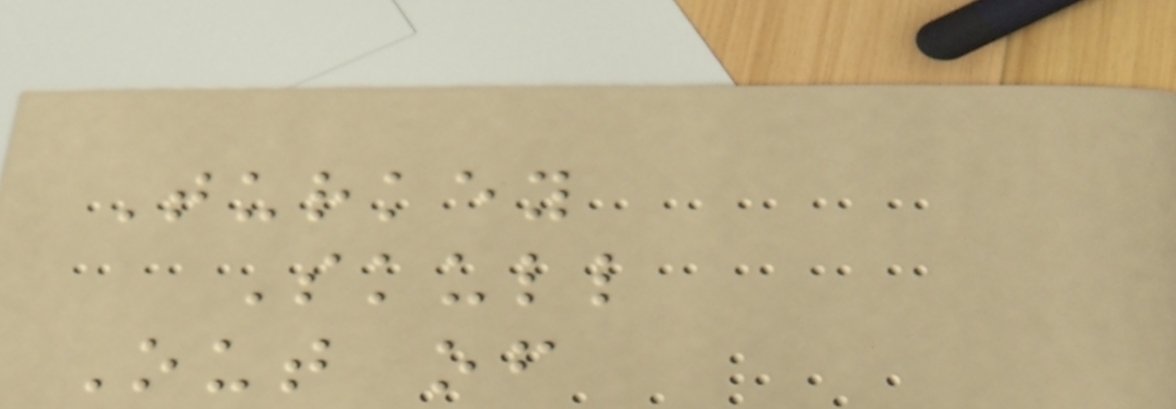Turkey
Skull
Out of
